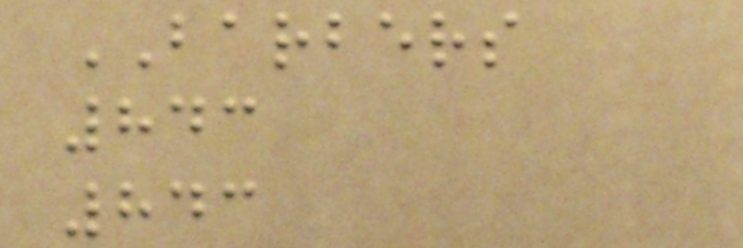BARBERS
843
843
